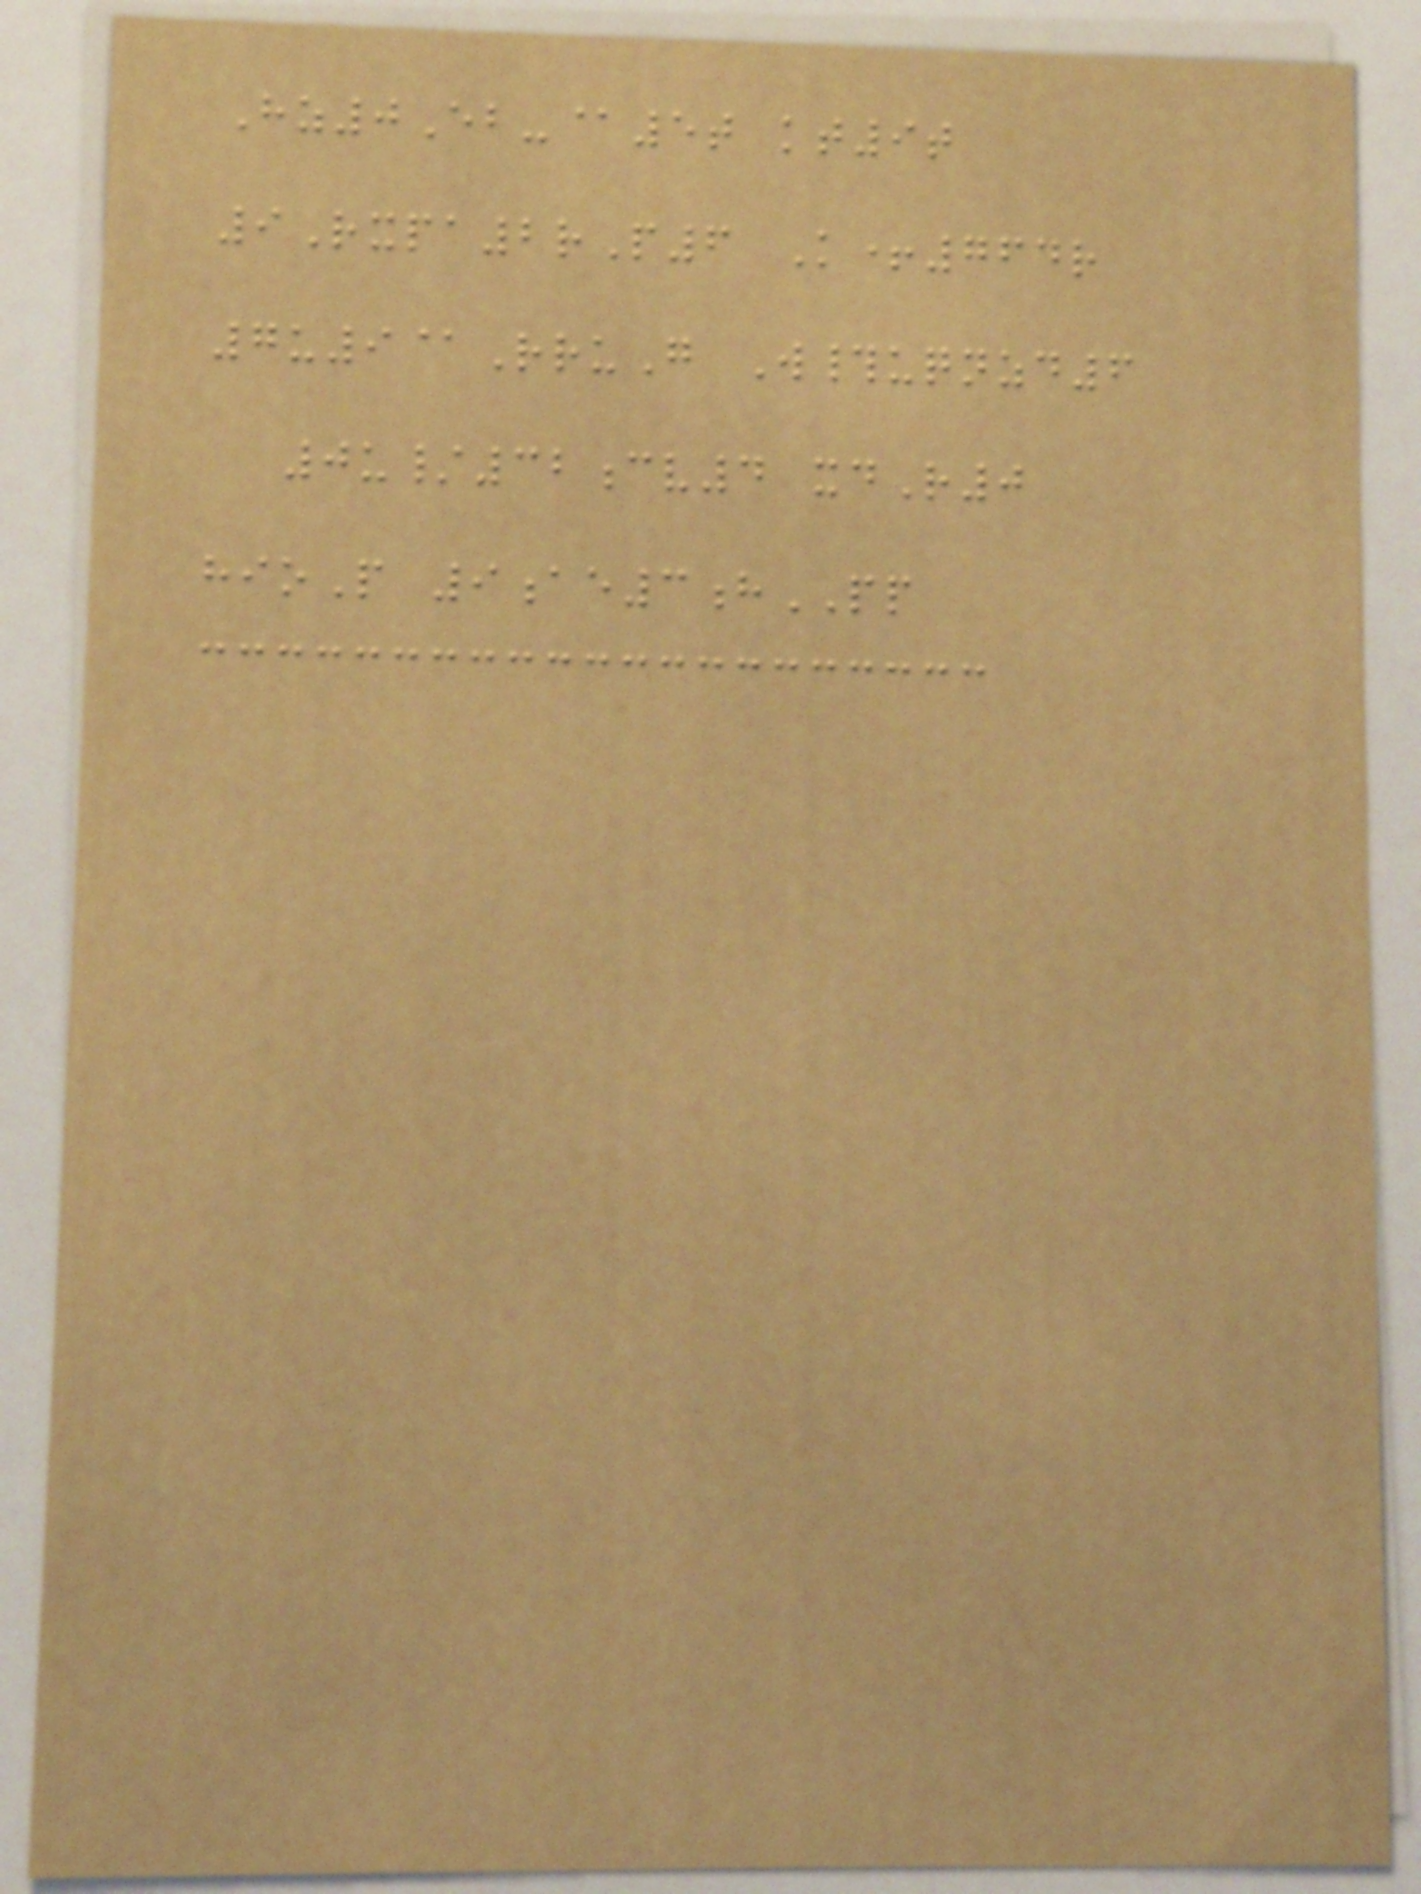Hz0Eb-@5t kt9t
9Rxpa2rP6 K+764r
7u9@RruG W#uqnzd6
0u/32cv4 xdR0
hioP 9ae3hPP
